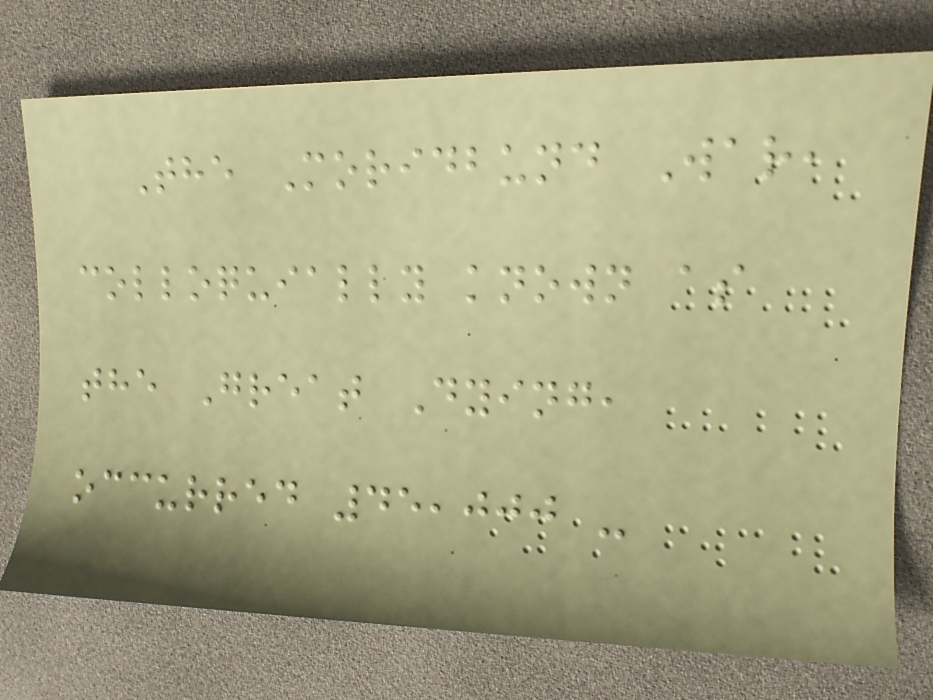The Moridbund War,
colloquially known as
the Great Dying,
occurred 45,000 -
